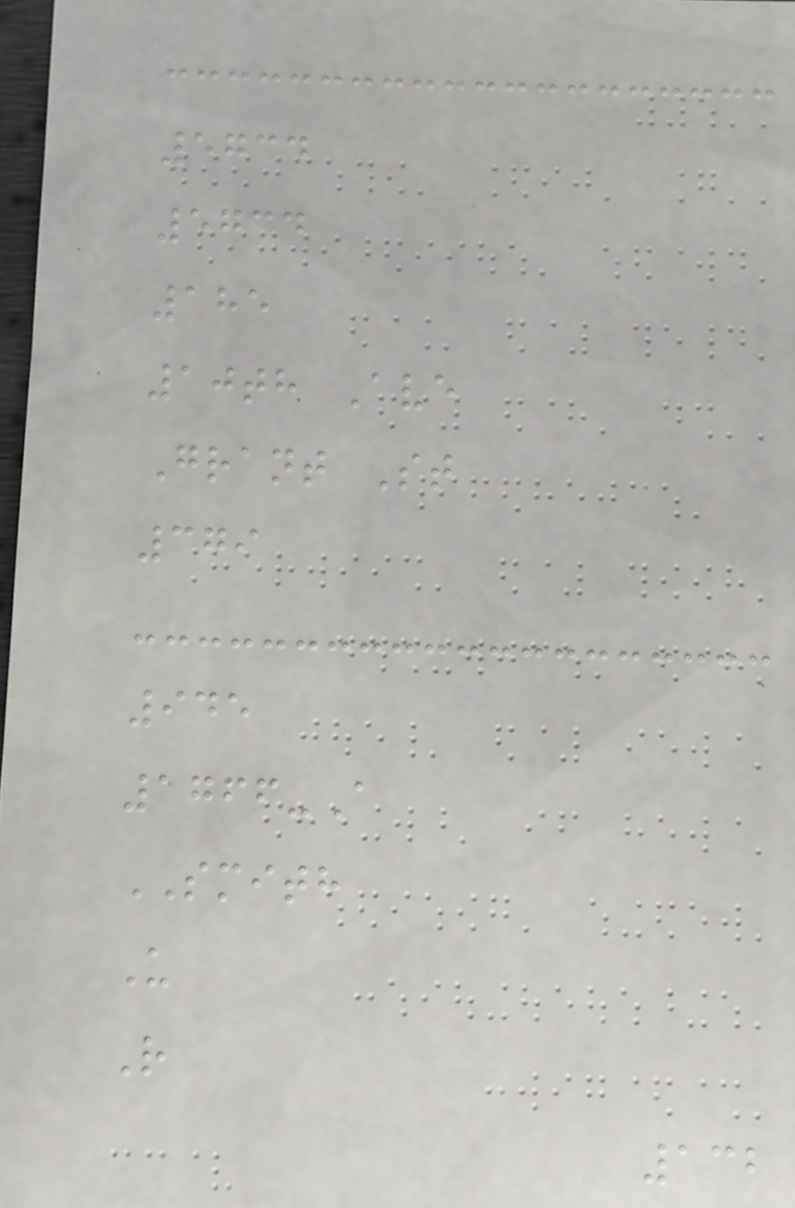5734
5734
185
10th Ave
Grant St
379
945
1766-A
SMITH
U
R
132
